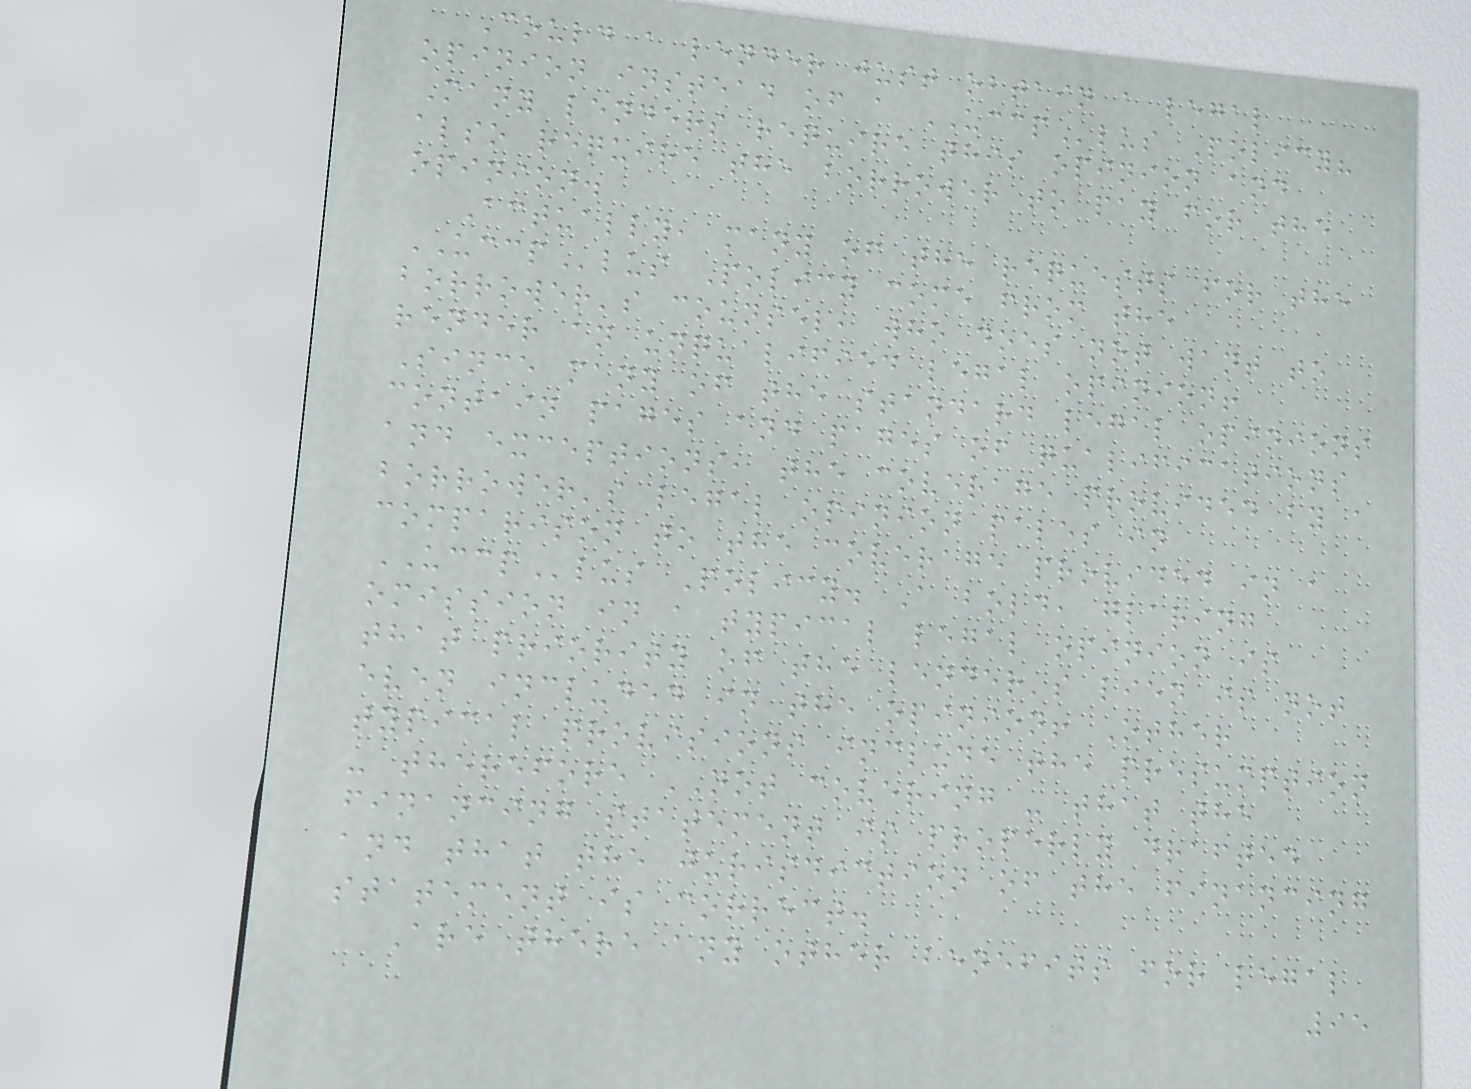Could a lender just obtain a legal
opinion instead of a UCCPlus Policy?
Many lenders require this opinion and
also require the borrower to pay for the
opinion.
Actually, many of the requests for the
UCCPlus Policy come from the
borrower's counsel, who does not want to
render an unqualified legal opinion!
Since many of the standard legal opinions
contain pages and pages of qualifications
and exceptions, the coverage provided by a
borrower's legal opinion pales in
comparison to the coverage provided in a
UCCPlus Policy. A bold, glaring
omission in a typical legal opinion is
that priority of the lender's lien is not
even included in the opinion! Other
typical provisions include the presumption
- therefore NOT covering - that the
financing statement is properly drafted
and that the jurisdiction of the financing
statement is correct.
Are there any other benefits for legal
95
